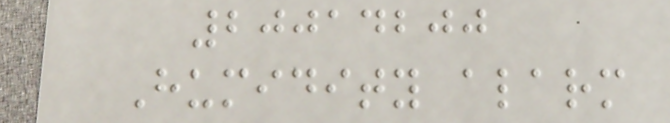20014200
Humidity alarm
